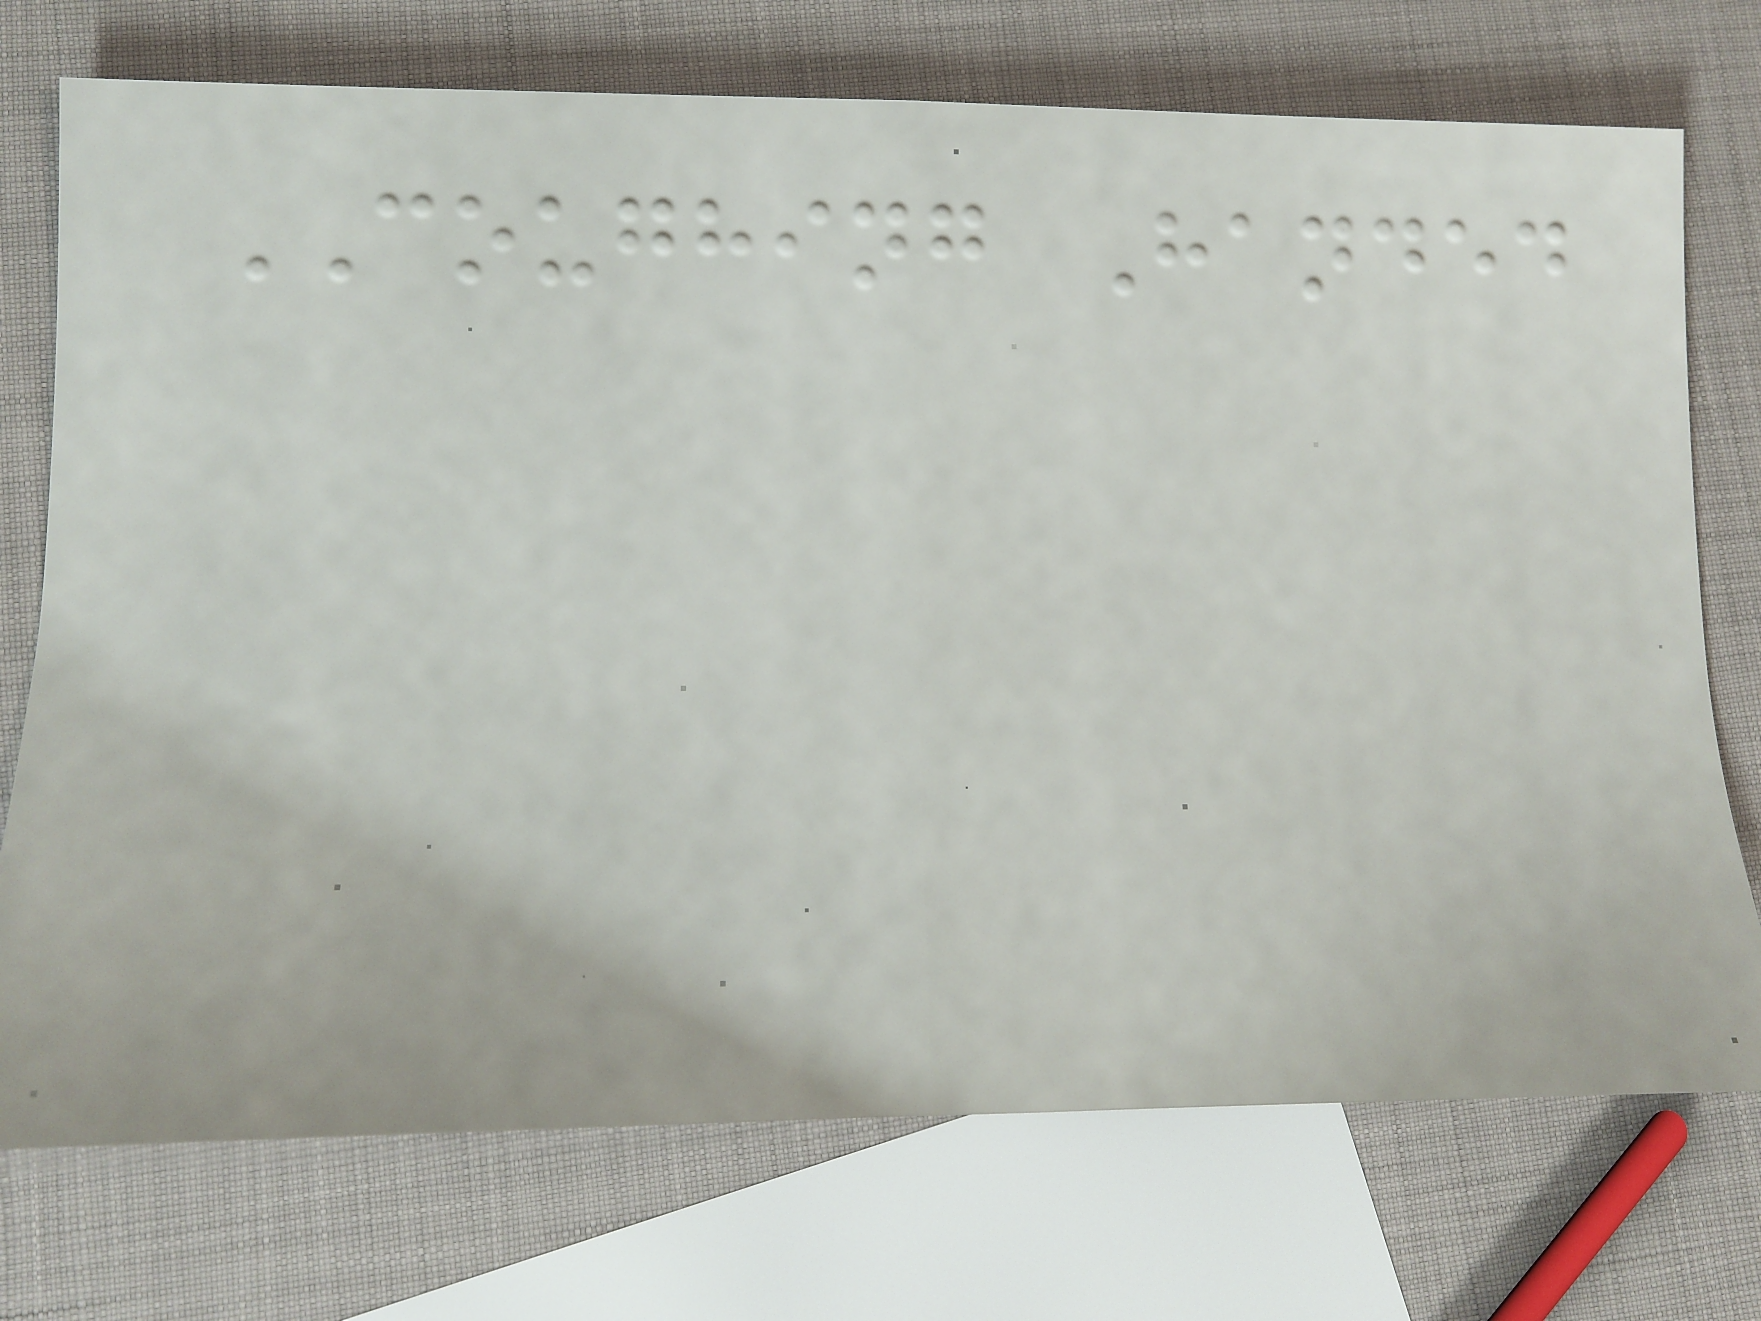COUGHING Handed
